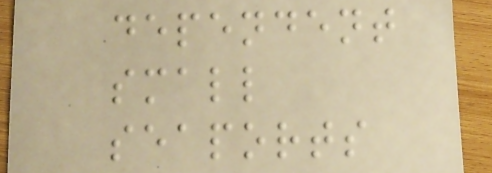dependent
small
seaports
